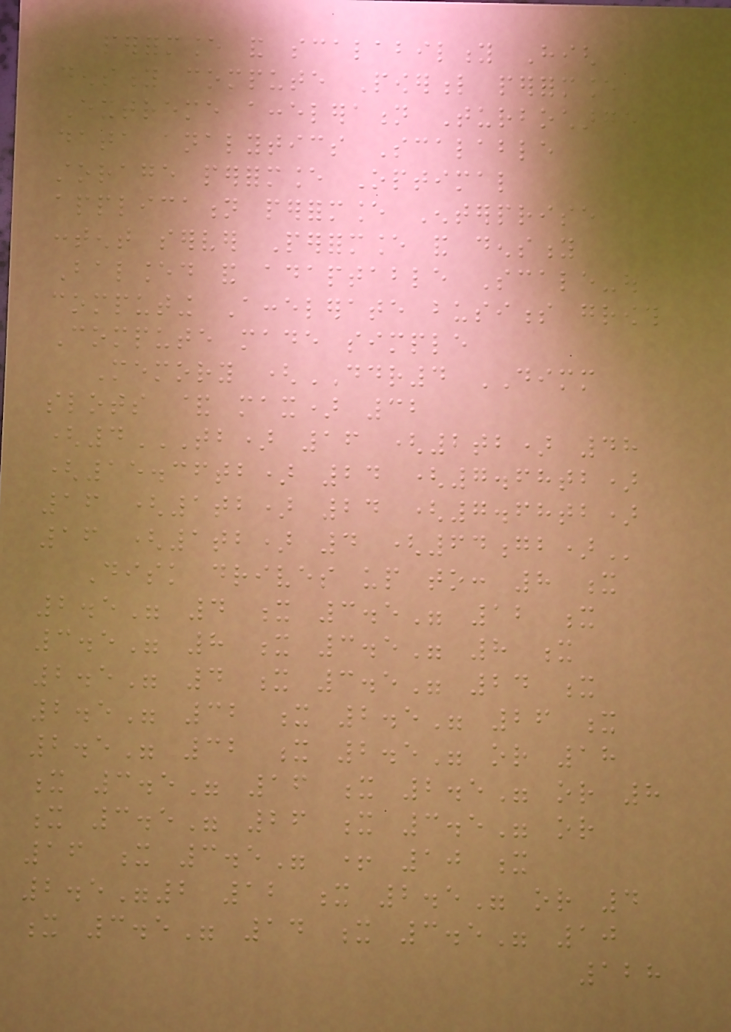performance and scalability High
density compute Powerful performance
Extreme acceleration Turbocharge
data analytics Scalable
storage performance Optimal
application performance Enterprise
content server Performance and density
Balanced and adaptable Scale-out
computing Accelerate business growth
Compute made simple
Memory (DDR4 DIMM
slots & max) 32
(4TB) 16 (2TB) 48
(15.36TB) 24 (7.68TB)
16 (1TB) 24 (7.68TB)
16 (1TB) 4 (64GB)
Disk drives up to: 8 x
2.5" 4 x 3.5" 12 x
3.5" 8 x 3.5" 8 x
2.5" 4 x 3.5" 24 x
2.5" 32 x 2.5" 26 x
2.5" 32 x 2.5" or 18
x 3.5" 16 x 2.5" or 8
x 3.5" 26 x 3.5" or
16 x 3.5" + 10 x
2.5"2 12 x 2.5" or 4
x 3.5" 14 x 3.5" 10
128
